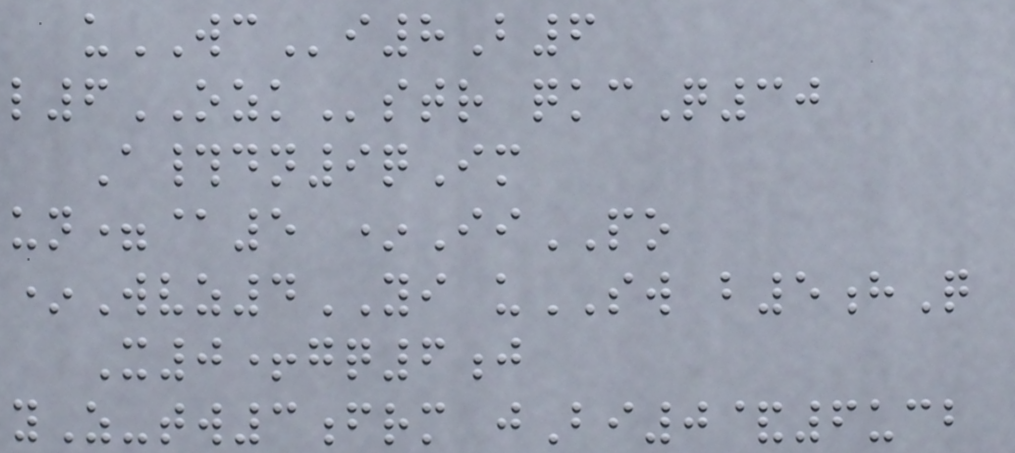uWCi8B6
l6OZKstr qkcQ30
A#dn9qIm
un=@5 *IiPO
*Wvz4YI uSW b5hQ
X0+gq6j
yZ-tw3frm jBi0&6ucb
